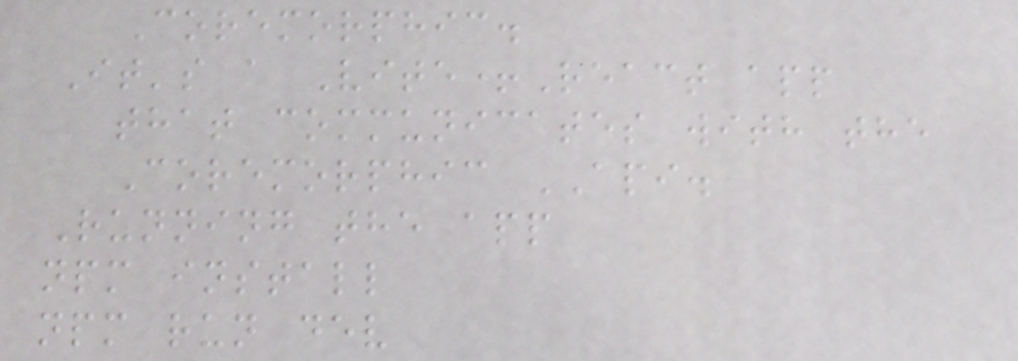Coremorphic.
It's a Vite+React app
that communicates with the
Coremorphic API.
Running the app
npm install
npm run dev
